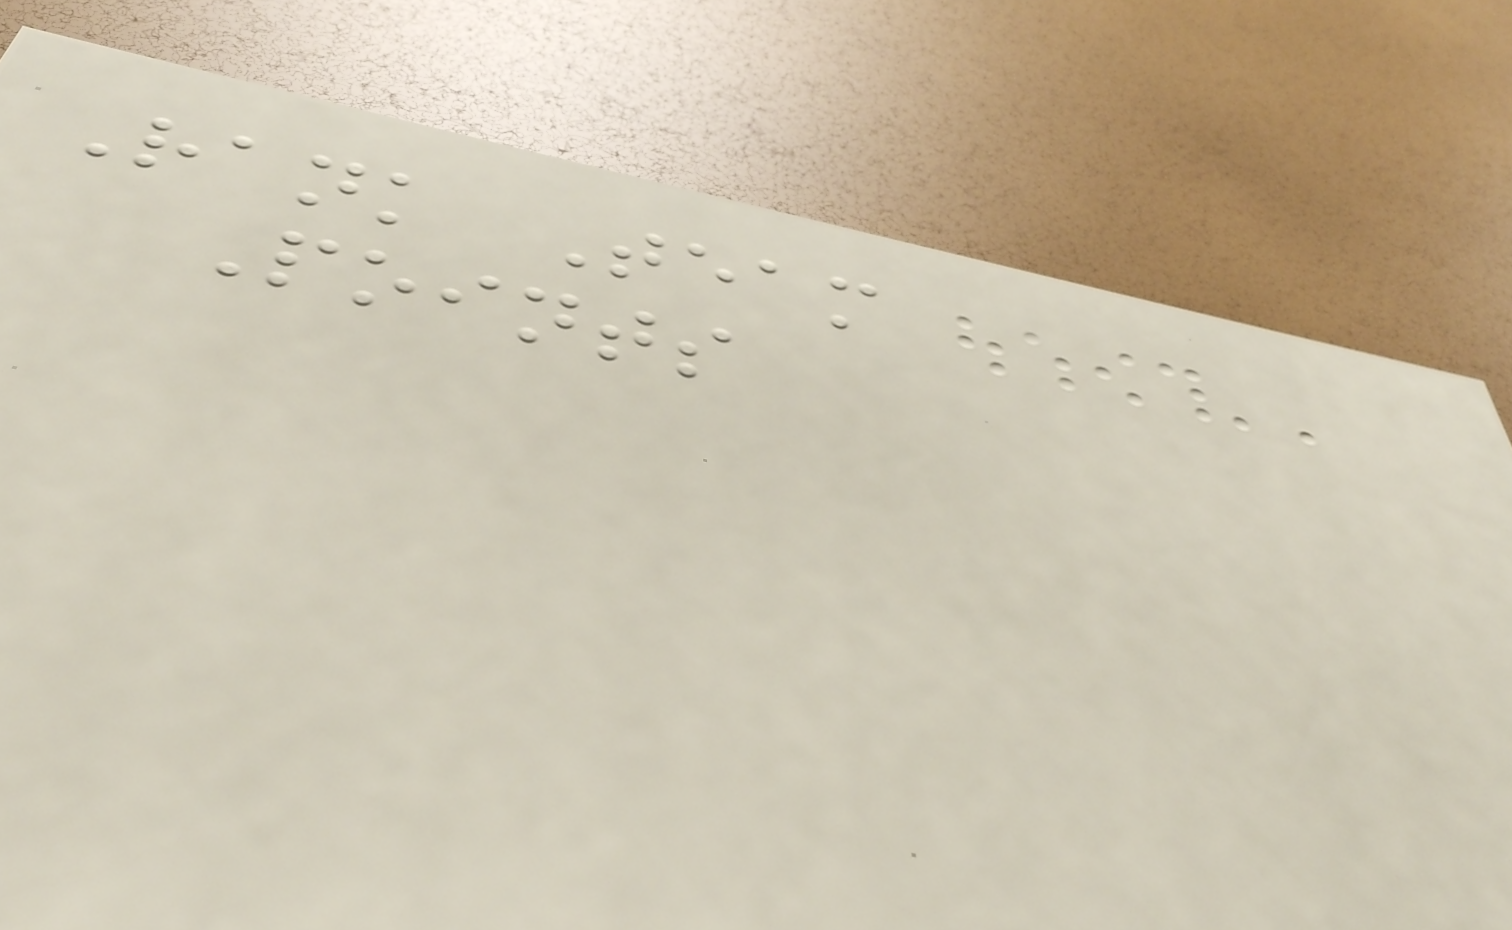Rank Team
Points
